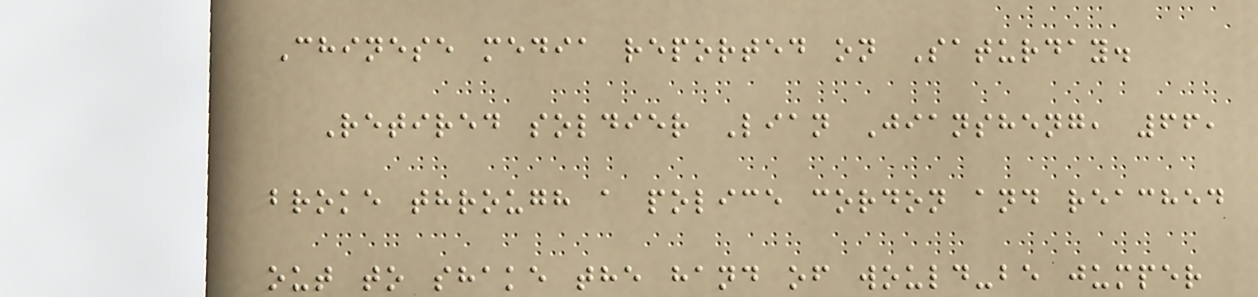Chinese media reported on Saturday.
Retired soldier Lian Jiansheng, 66,
broke through a police cordon and reached
out to shake the hand of would-be jumper
